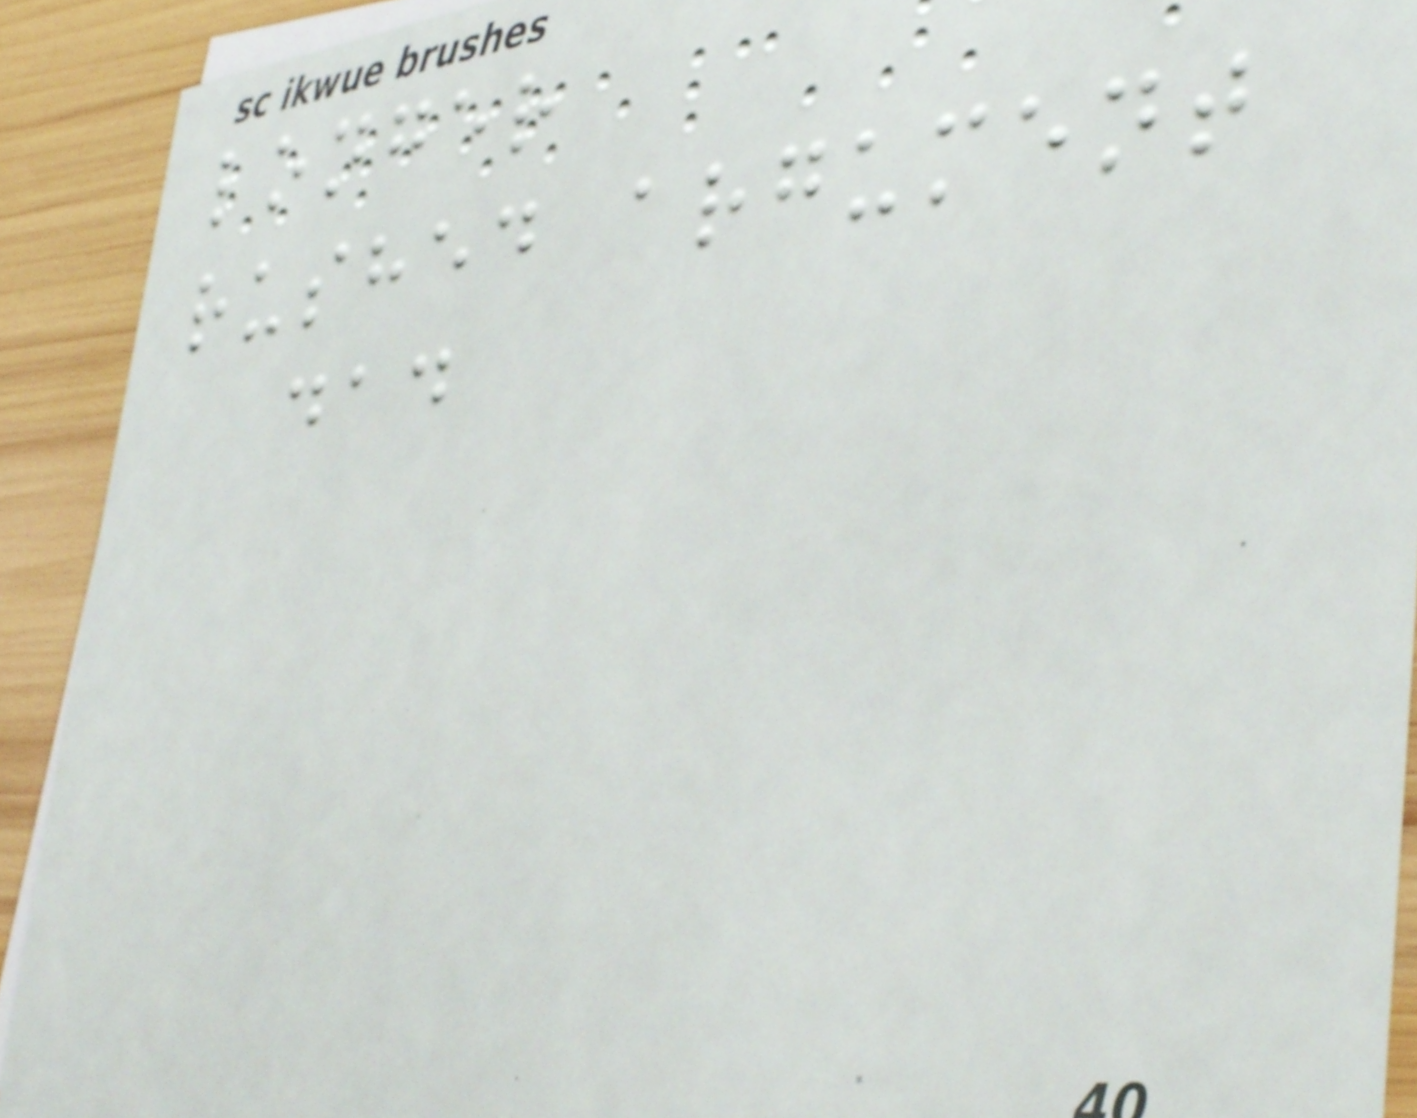longer
rushed argument
dad
